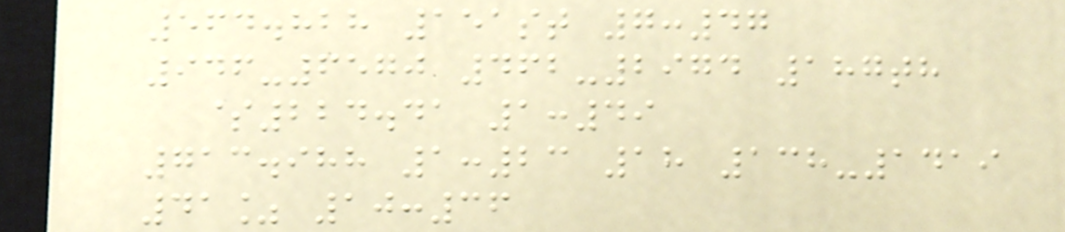564.828 151st 7:47
946-6570 462-2974 187th
$224.41 1:49
713.988 1:23 18 138-1419
41% 10:36
